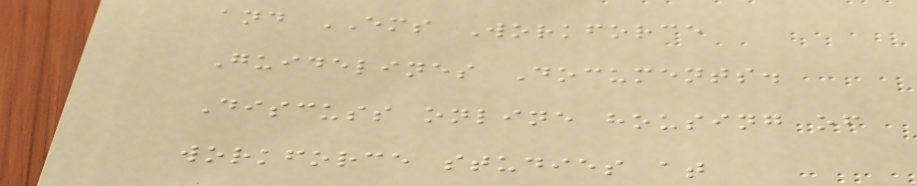and EMS Workforce
Guidelines Documents.
Discuss online housing of
workforce studies at
